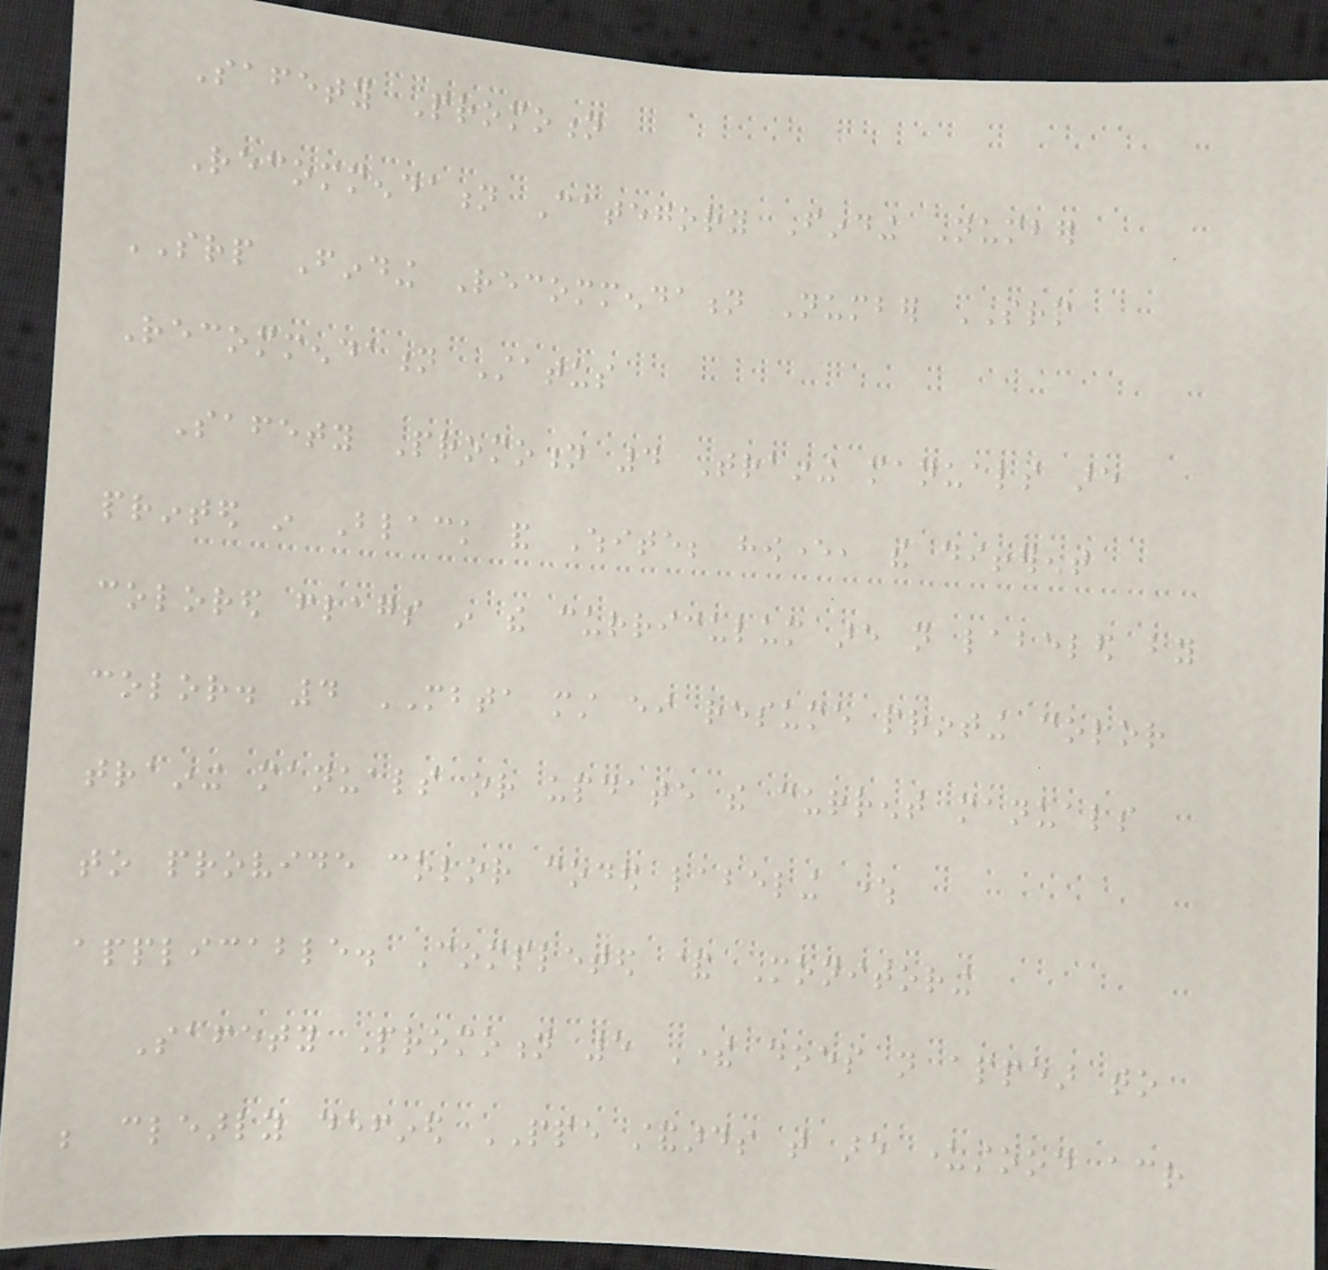Safety Promotion
Recommendation Category Finding Number
SRP Finding Recommendation Number SRP
Recommendation Status
Safety Promotion 4 Training manuals are
printed in Black and White; however, the different
colored flags in the curriculum are not labeled by
color. 4 MBTA must either resume printing color
training manuals or update the current manuals
to provide color coded labeling where
applicable. Completed & Monitoring
Safety Promotion 5 There does not appear to
be clearly defined PPE standards that are understood across
